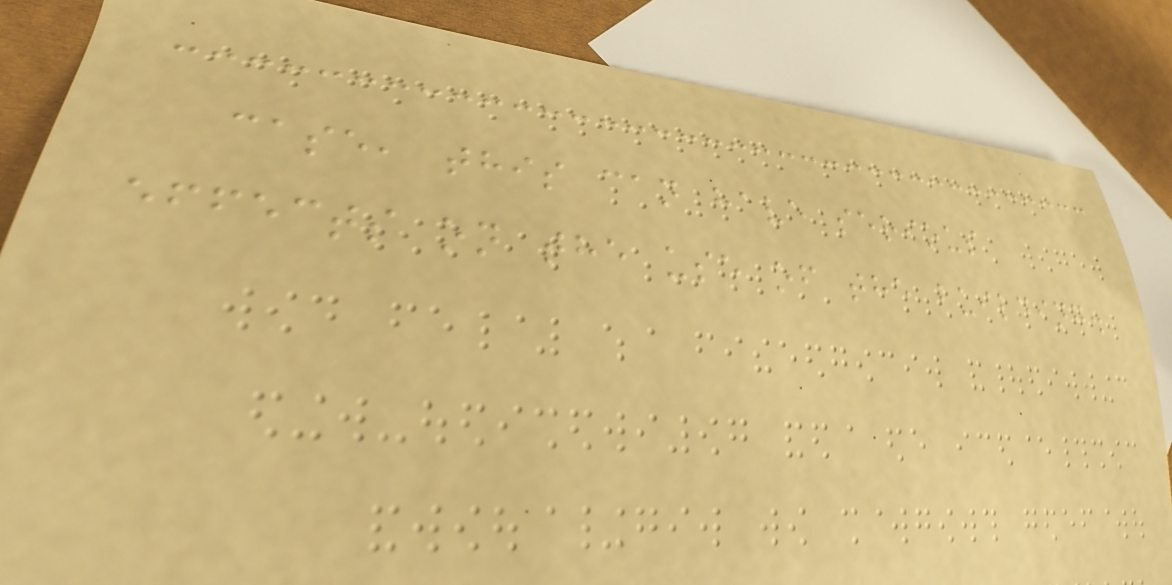case, this can have serious
effects on the use of the building.
